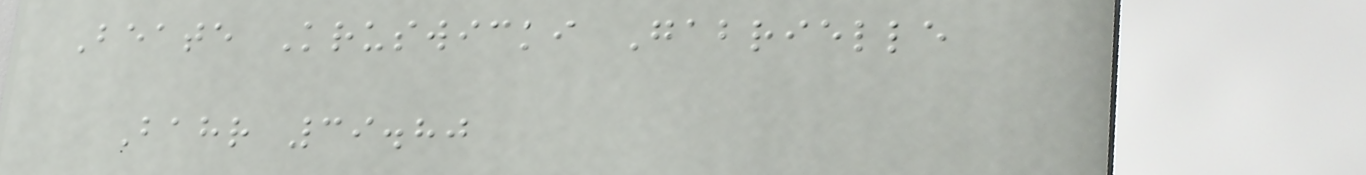Beate Kruswicki Gabrielle
Bahr 39.80
